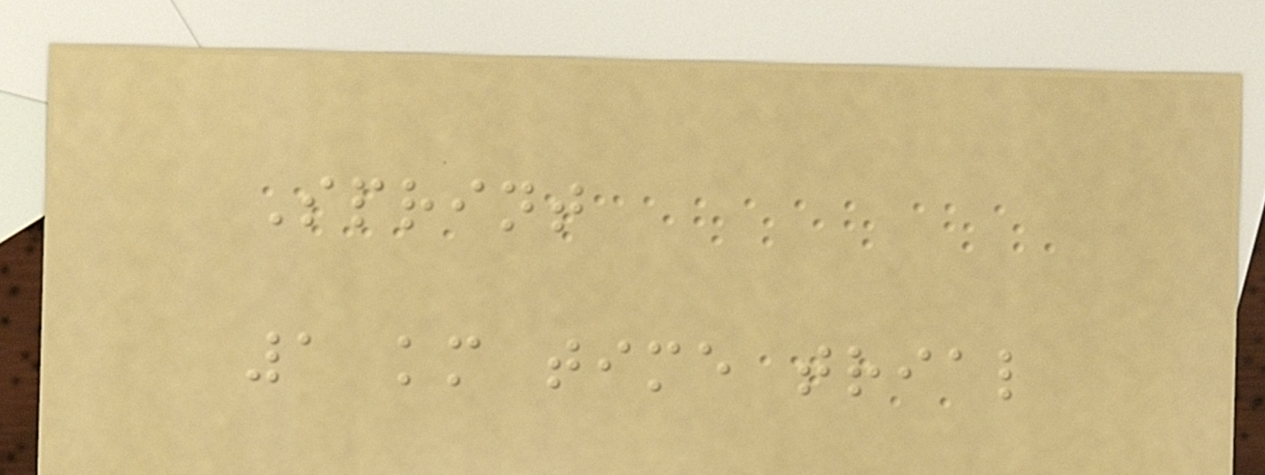Sprint
1 km time trial
